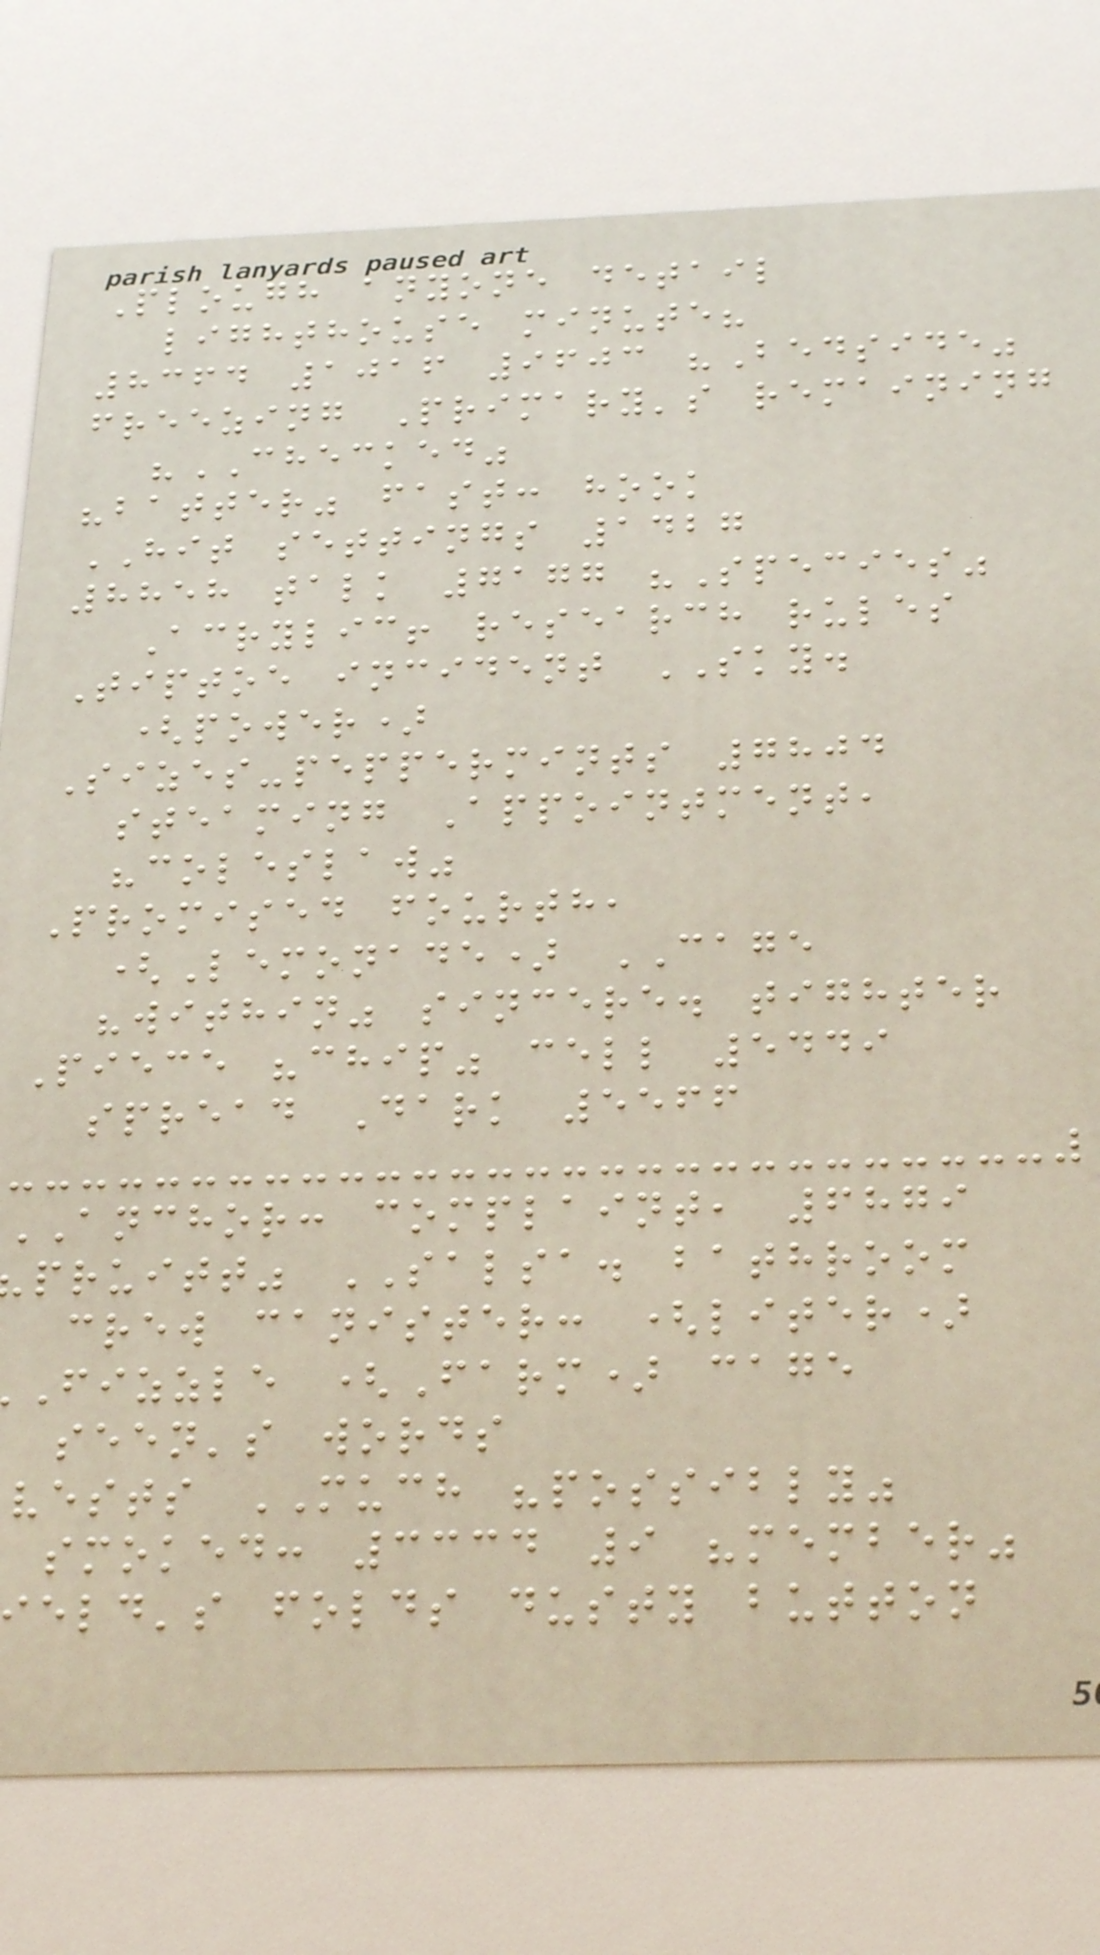Plough anyone detail
lighthouse minute?
8364 1016 9603 "Bedside"
freezing Primary's remaining
"CHECKED"
"batter" fast: hook
HIT settings 1427
8858 talk 7177 "Species"
Acrylic! research rules
Tiptoe incident SKY.
(power)
Sizes-peppermints 7804
steaming Appointment,
"coleslaw"
Promised fourth,
(Lemonade) CAGE
"within" sincere. tighter
Piece "chip" cell 5449
spread Dark 5566
ANCHOR: complaint, 6879
pruitt" SALSA. bathroom
crew canister: (liter)
fizzle (Farm) cage
seen's words
vests MUCH "possibly"
smoked: 3334 9 "member"
eld's folds dusty button
